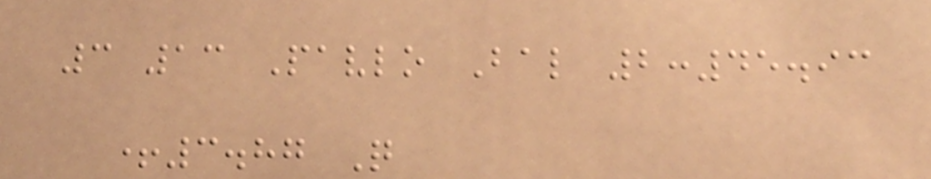3 13 Pavlo Bal 2:45.93
+3.87 Q
